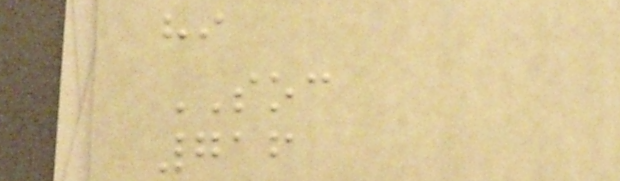hi
SOC
716
